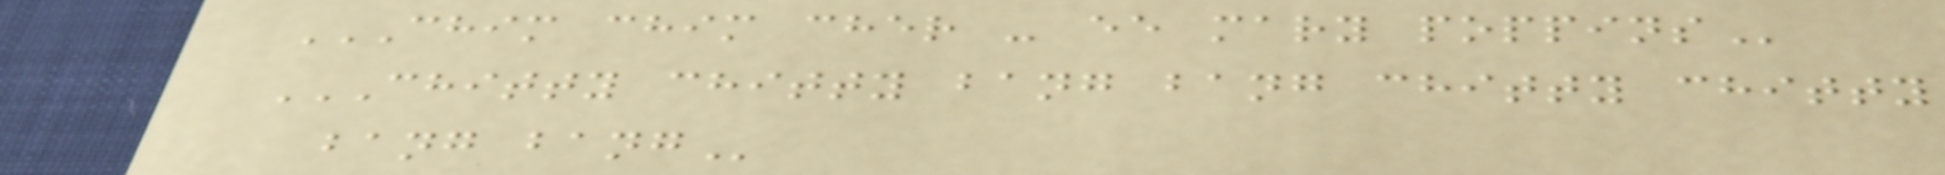CHIM CHIM CHER - EE MARY POPPINS
CHITTY CHITTY BANG BANG CHITTY CHITTY
BANG BANG
